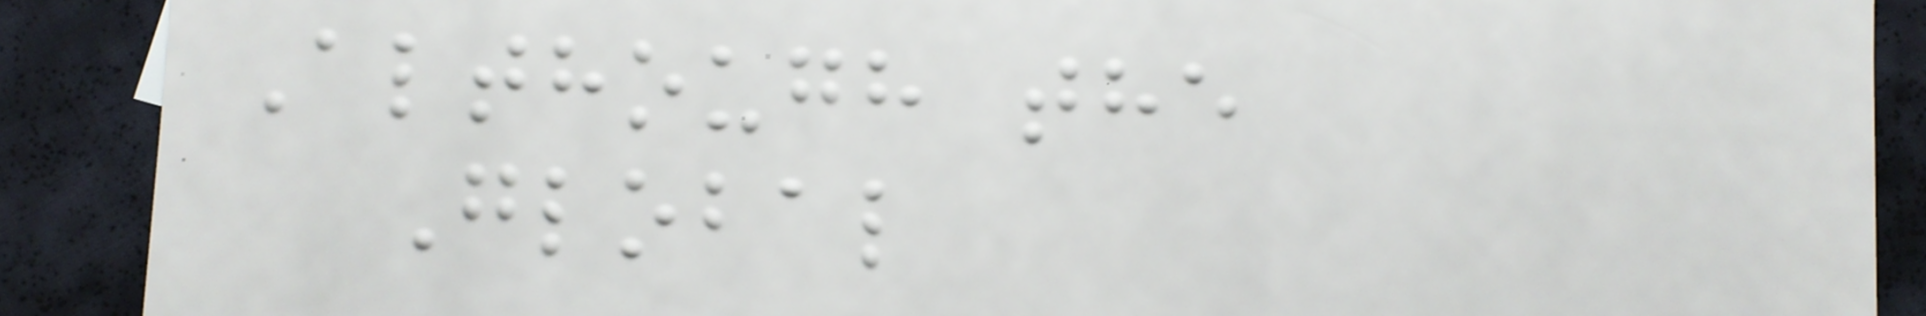Although the
Global
